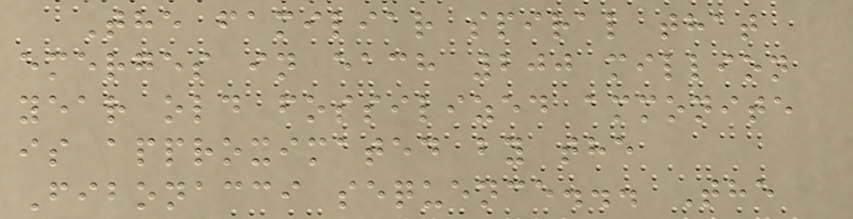The familiar spiral that
emerges in each 200 million
year old fossilized ammonite
is approximated by the
Fibonacci sequence... The
